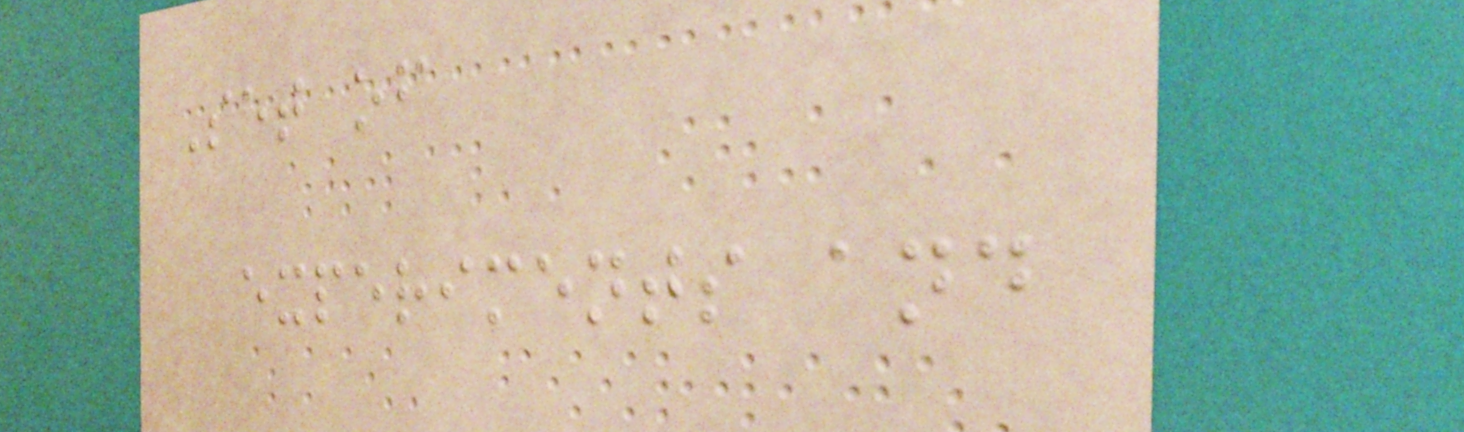Set of
experiments and
